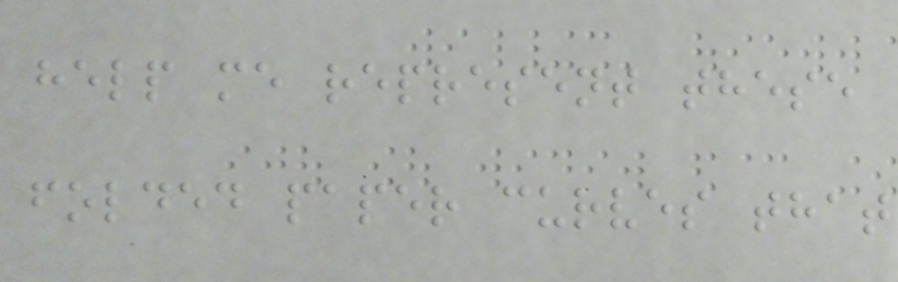help me represent these
folded paper curves that
